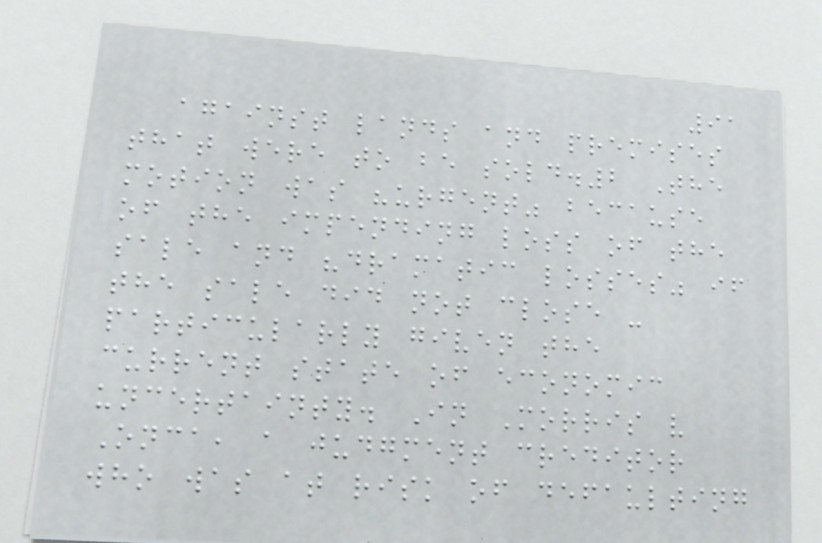91
against lands and premises
that were to be sold.2 The
motion was "urgent" because
of the impending loss of the
sale and "dramatic losses" if
the sale did not close -
particularly given the
current state of economic
uncertainty. In Morris v
Onca, a judgment creditor
who was at risk of defaulting
